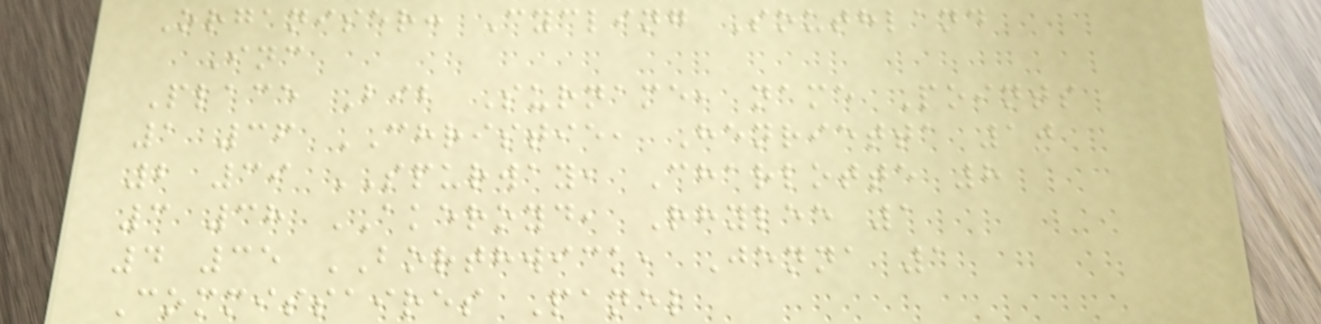Organiser: Cycling Southland
Inc
Place Bib Surname, name Points
1 36 CHRISTIE, Henrietta 10
2 39 SPURWAY, Charlotte 8
3 38 AKEROYD, Rhylee 1
4 35 BORTHWICK, Jenna 1
Commissaires Panel
